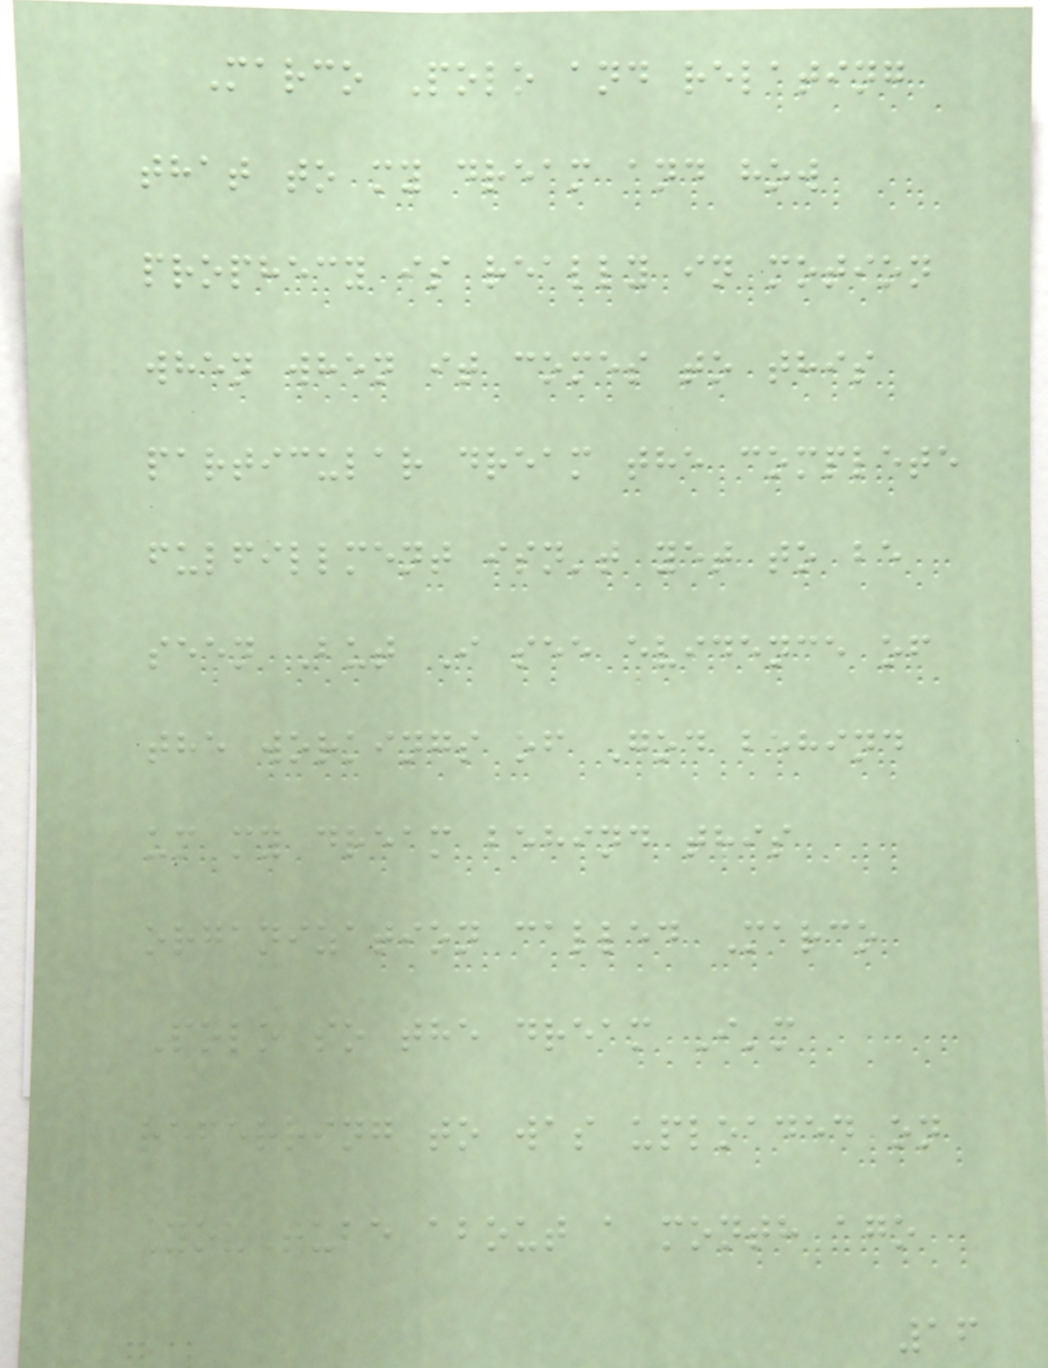Marco Polo and relating
that to my dream and how
prophecy is really in motion
when when it comes to this
particular dream the complete
fulfillment isn't yet to be
seen But I see evidence of
the workings of God behind
um my dream behind this
organization called Marco
Polo so the dream I'm
referring to was uploaded on
YouTube about a month ago
16
